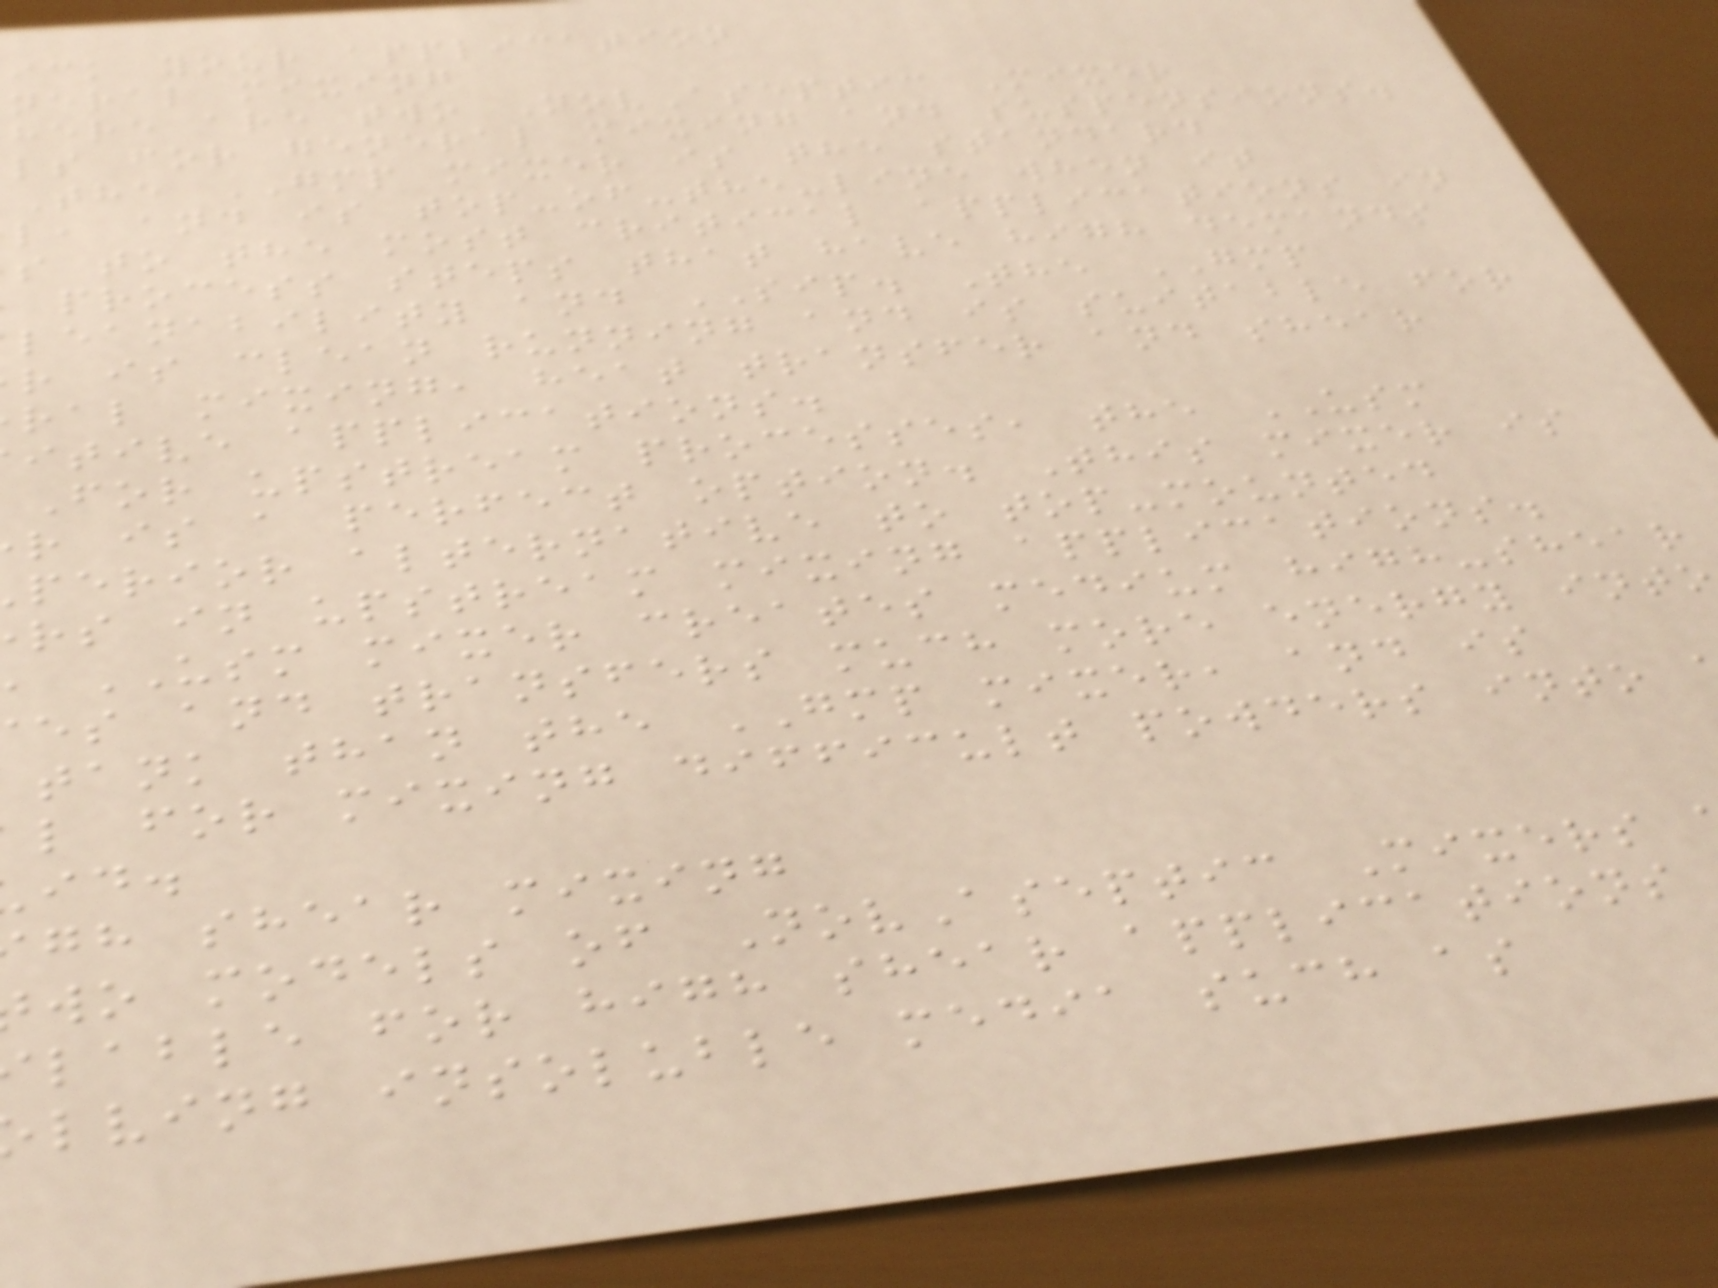ick your application
neral mixing
here are two NovAseptic Mixer
ls for general mixing and suspensions.
The GMP mixer is the standard
l, and is top-of-the-line when it
s to the most critical applications in
process steps that have high demands
leanability and SIP. The GMP
r is clean running and is suitable for
ral mixing, heat transfer and shear
itive applications.
For upstream processes, the USM
r is a perfect option. This mixer is
perior alternative to top-mounted
rs in upstream mixing applications.
USM mixer creates medium high-shear
es and transfers much more energy into
tank than the GMP mixer, and is
l for mixing difficult powders into
gh shear mixing
wo models of NovAseptic Mixers
lable for high shear applications
lving insoluble media such as
